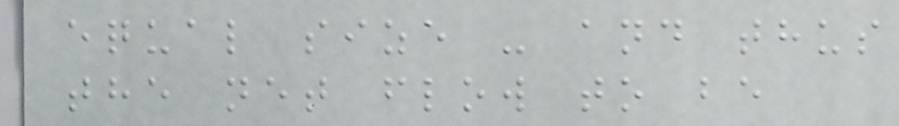equal size - and thus
the net flow to be
